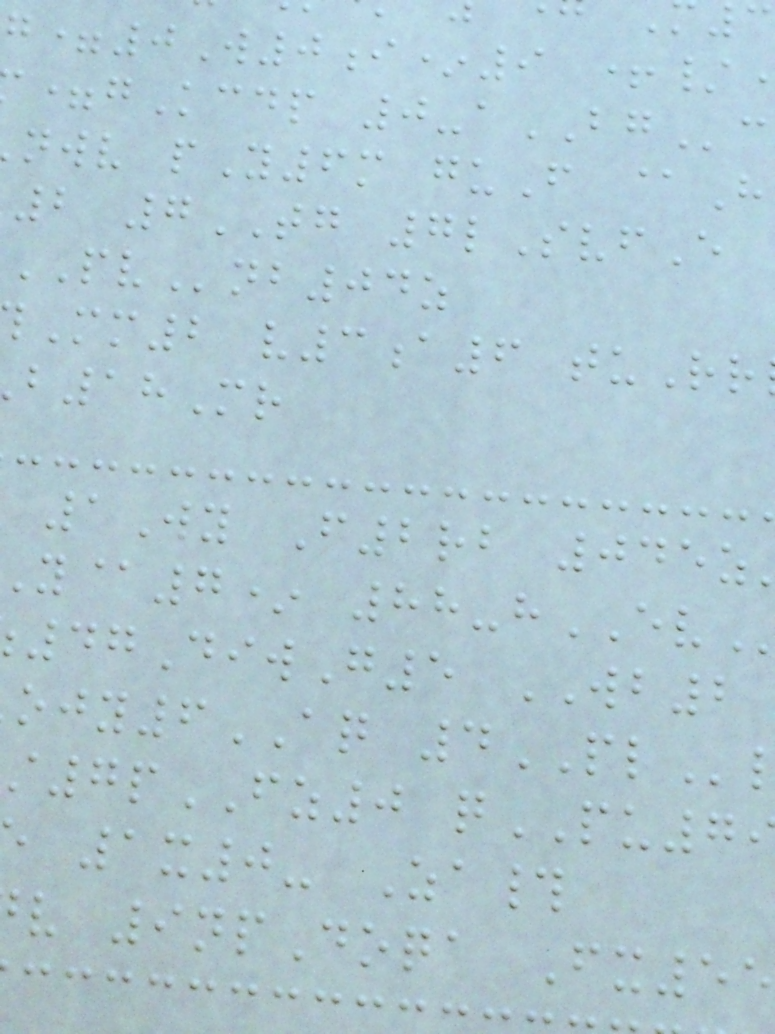=0W0i*9 +/
=gKcdp 0-aBGc
nwv pY6m guF @H
2 7TG 7lSvfE
PVnb04z
Mm2 v3a6 tuRr
18Mr
1Wy F2rb 045z
y@7* 88-hEV
47DiwG5 WB2
jy6AQ 4PL
7pFZ0 qPU7
1x0- Za#
v 9npDoqa Fx55
